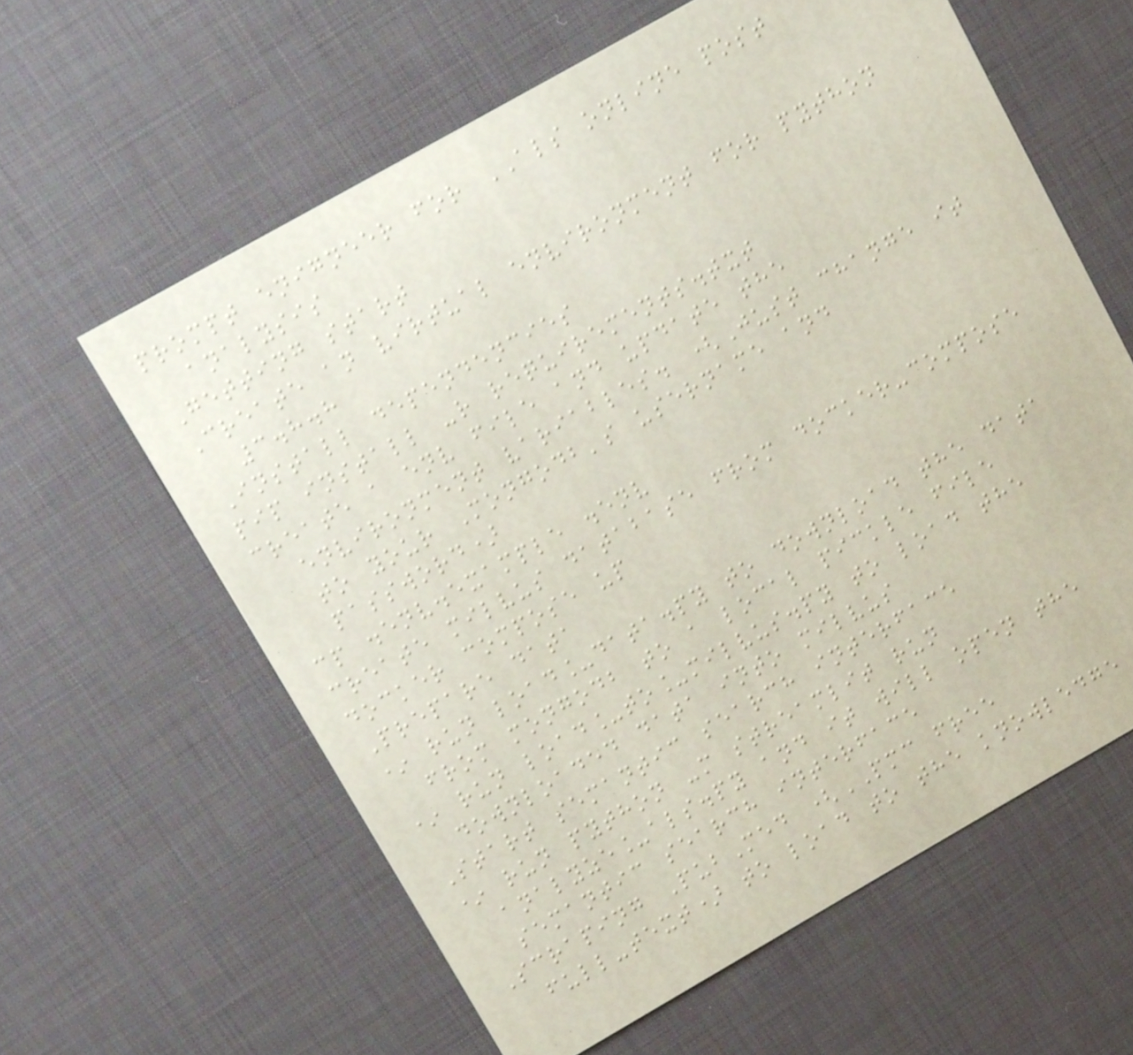prompt enigneer for ALS online post
analysis
Getting start
Create an virtual environment for python
3.8.8
Install dependencies
pip install -r requirements.txt
create a env file and update the
environment variables. (Just change it
to your Mongodb's username and
password)
cp .env.example .env
create milvus database from docker-compose
docker compose up
Prepare data
* run load_data.py to download the data
from mongodb to a local pickle file
* run load_to_milvus.py to load the
downloaded data into milvus
Start semantic search interface
* run python -m streamlit run
analyze_als.py and it will open the
semantic search interface
Scraping PubMed (PMC free
full-text) to load to the knowledge
